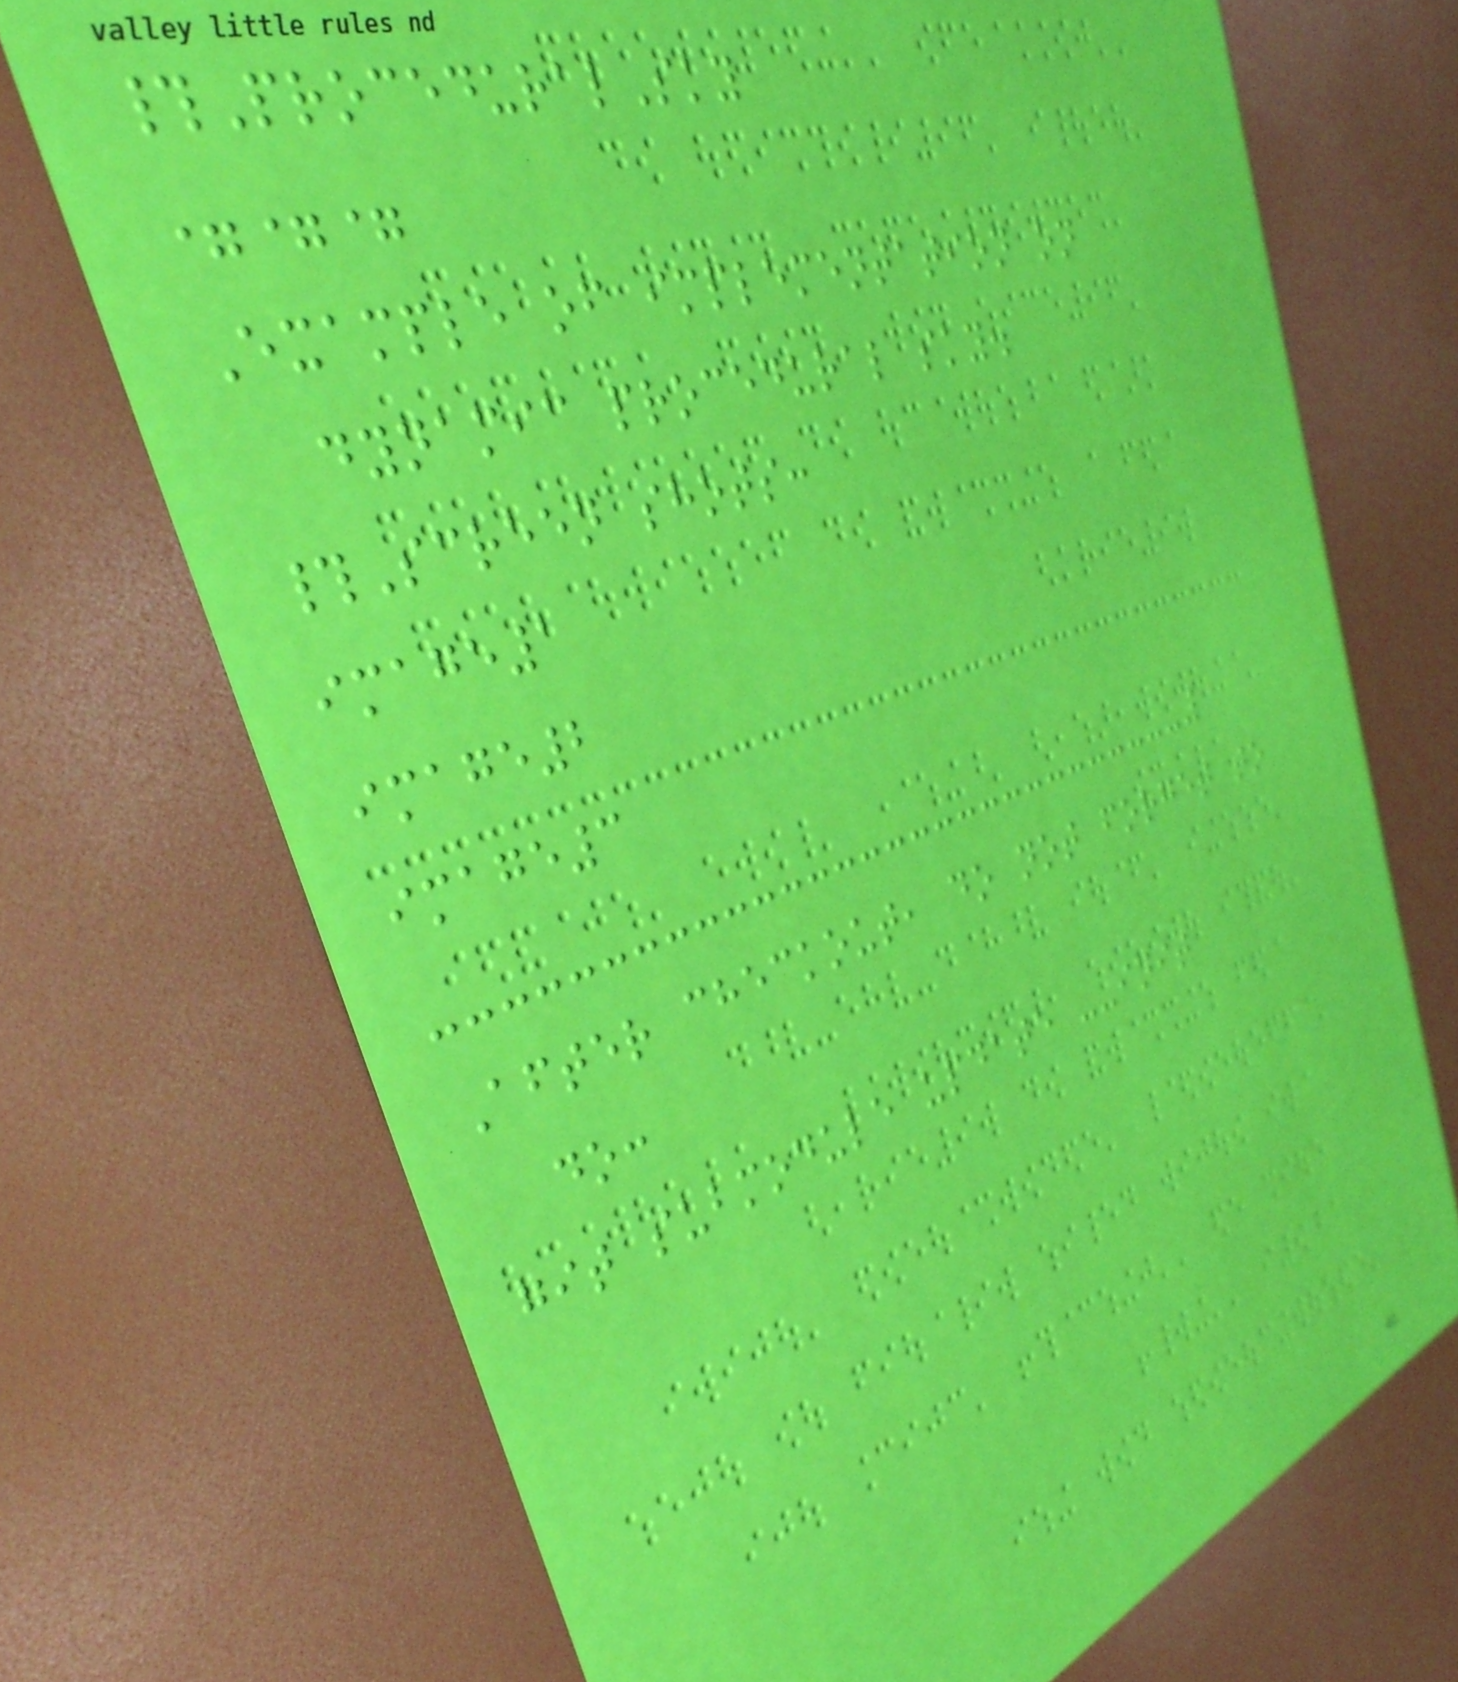#ProceduralSky
===
Example of implementation on
dynamic procedural sky.
#Screen shots:
image1
image2
image3
After checkout, do not forget to
do:
git submodule update --init
